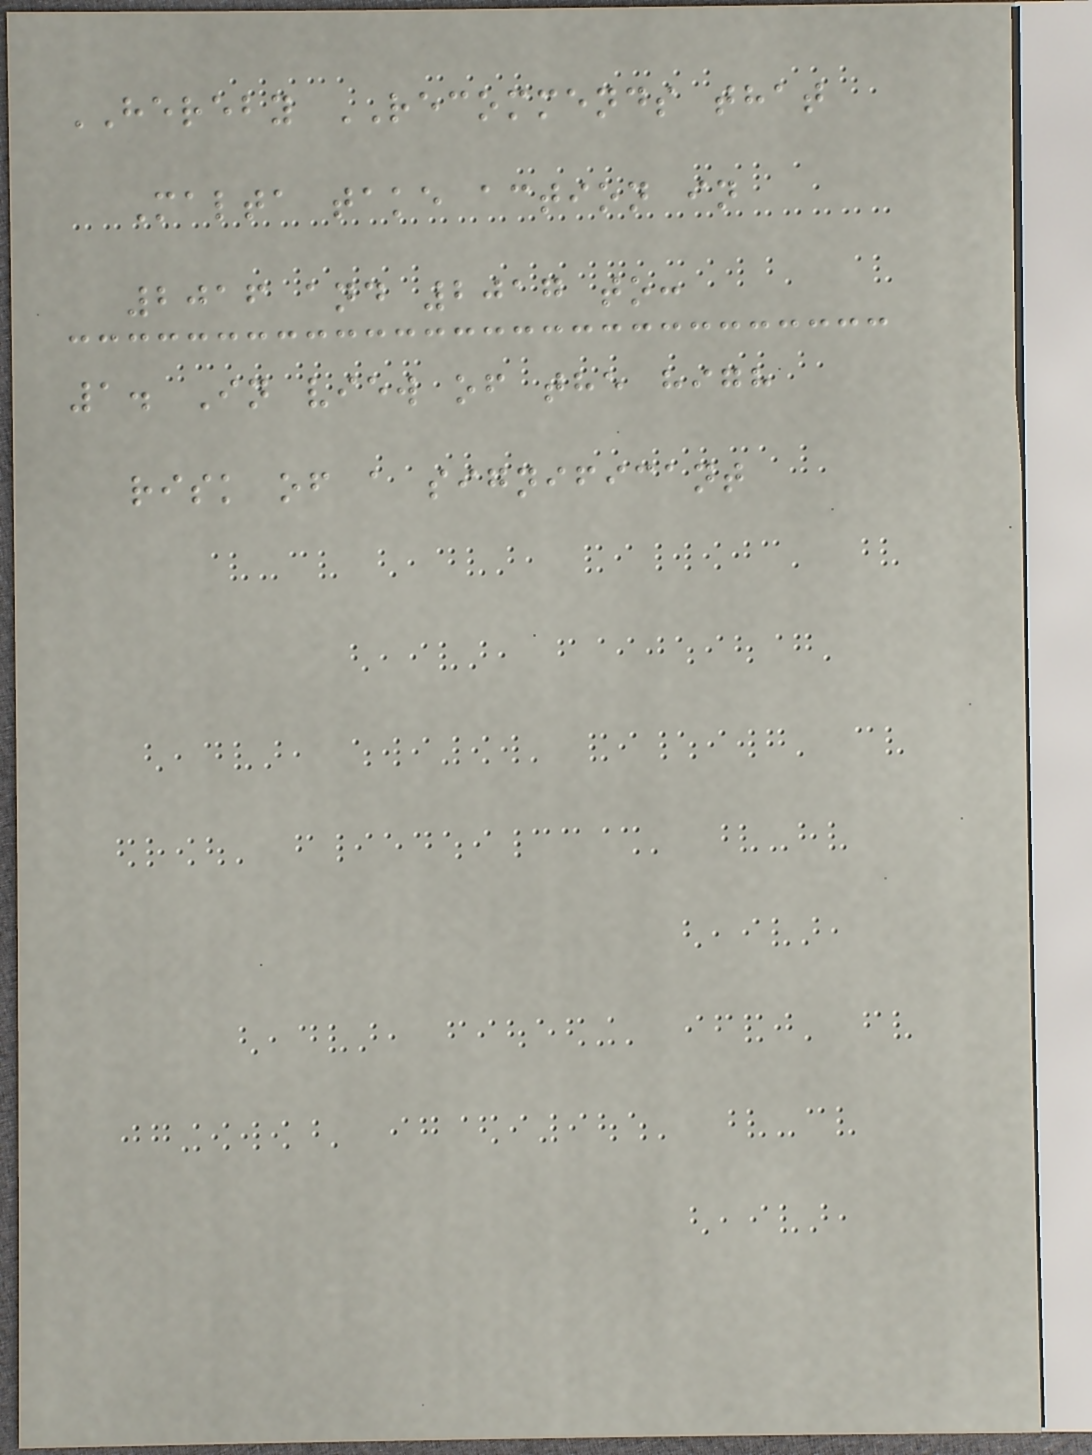HEREBY RECOMMENDS that
Malta take action in
2016 and 2017 to:
1. In view of the high
risk of a significant
